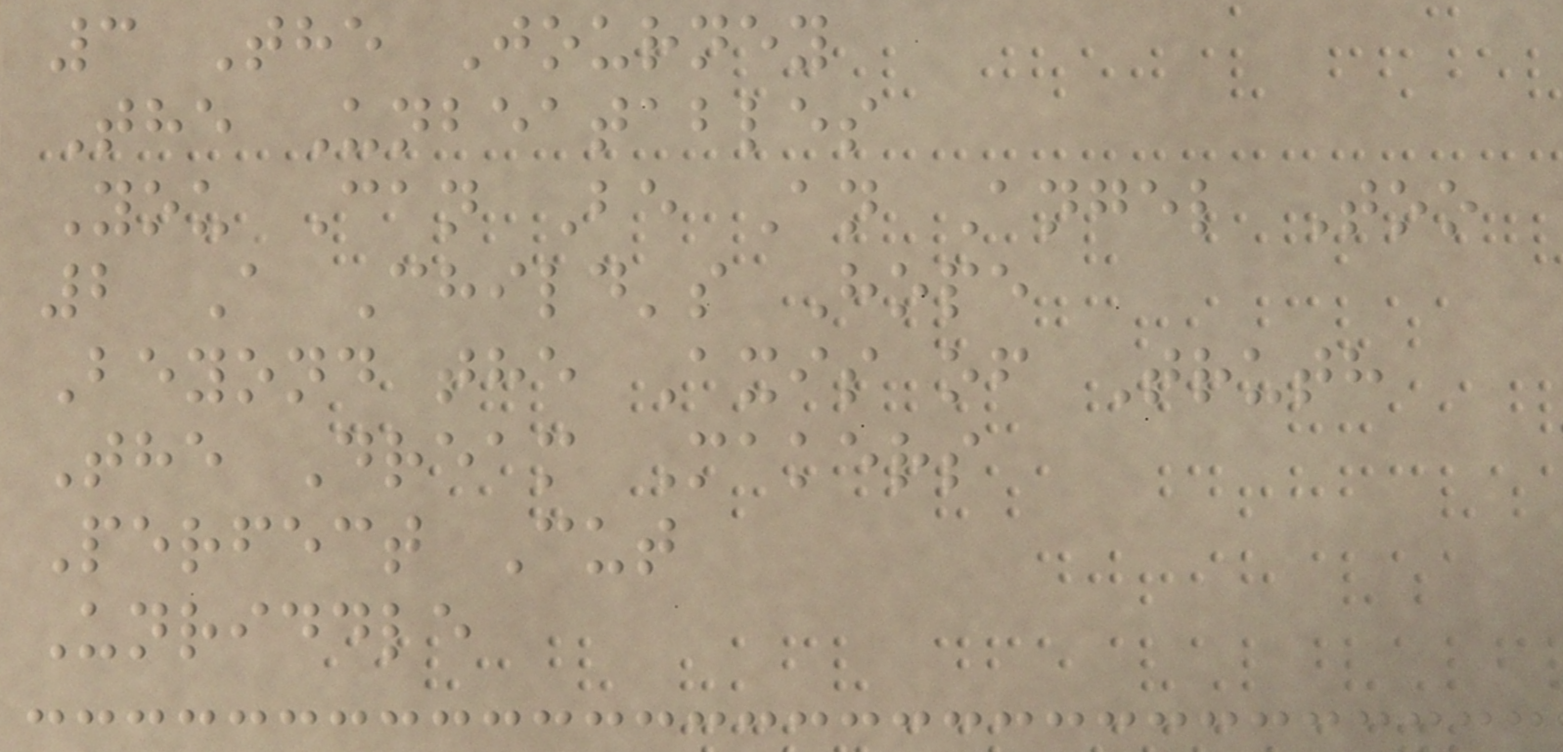3 The Journey
The Unbeatables
You Can Be An Angel Too
2 A Child's Hope
Beyond the Axis of Truth
The Dream Makers
Perfect Cut
Unriddle
